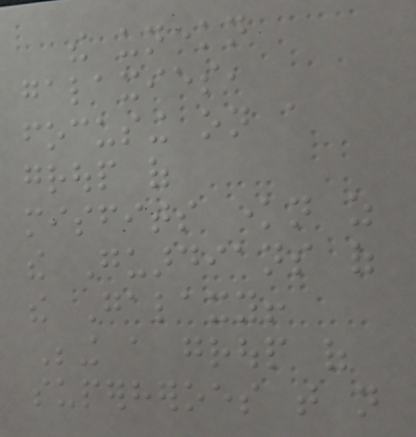the unknown
galaxies,
focusing on a
group of
misfits known as
the Guardians of
the Galaxy!
Being a group of
superheroes that not
